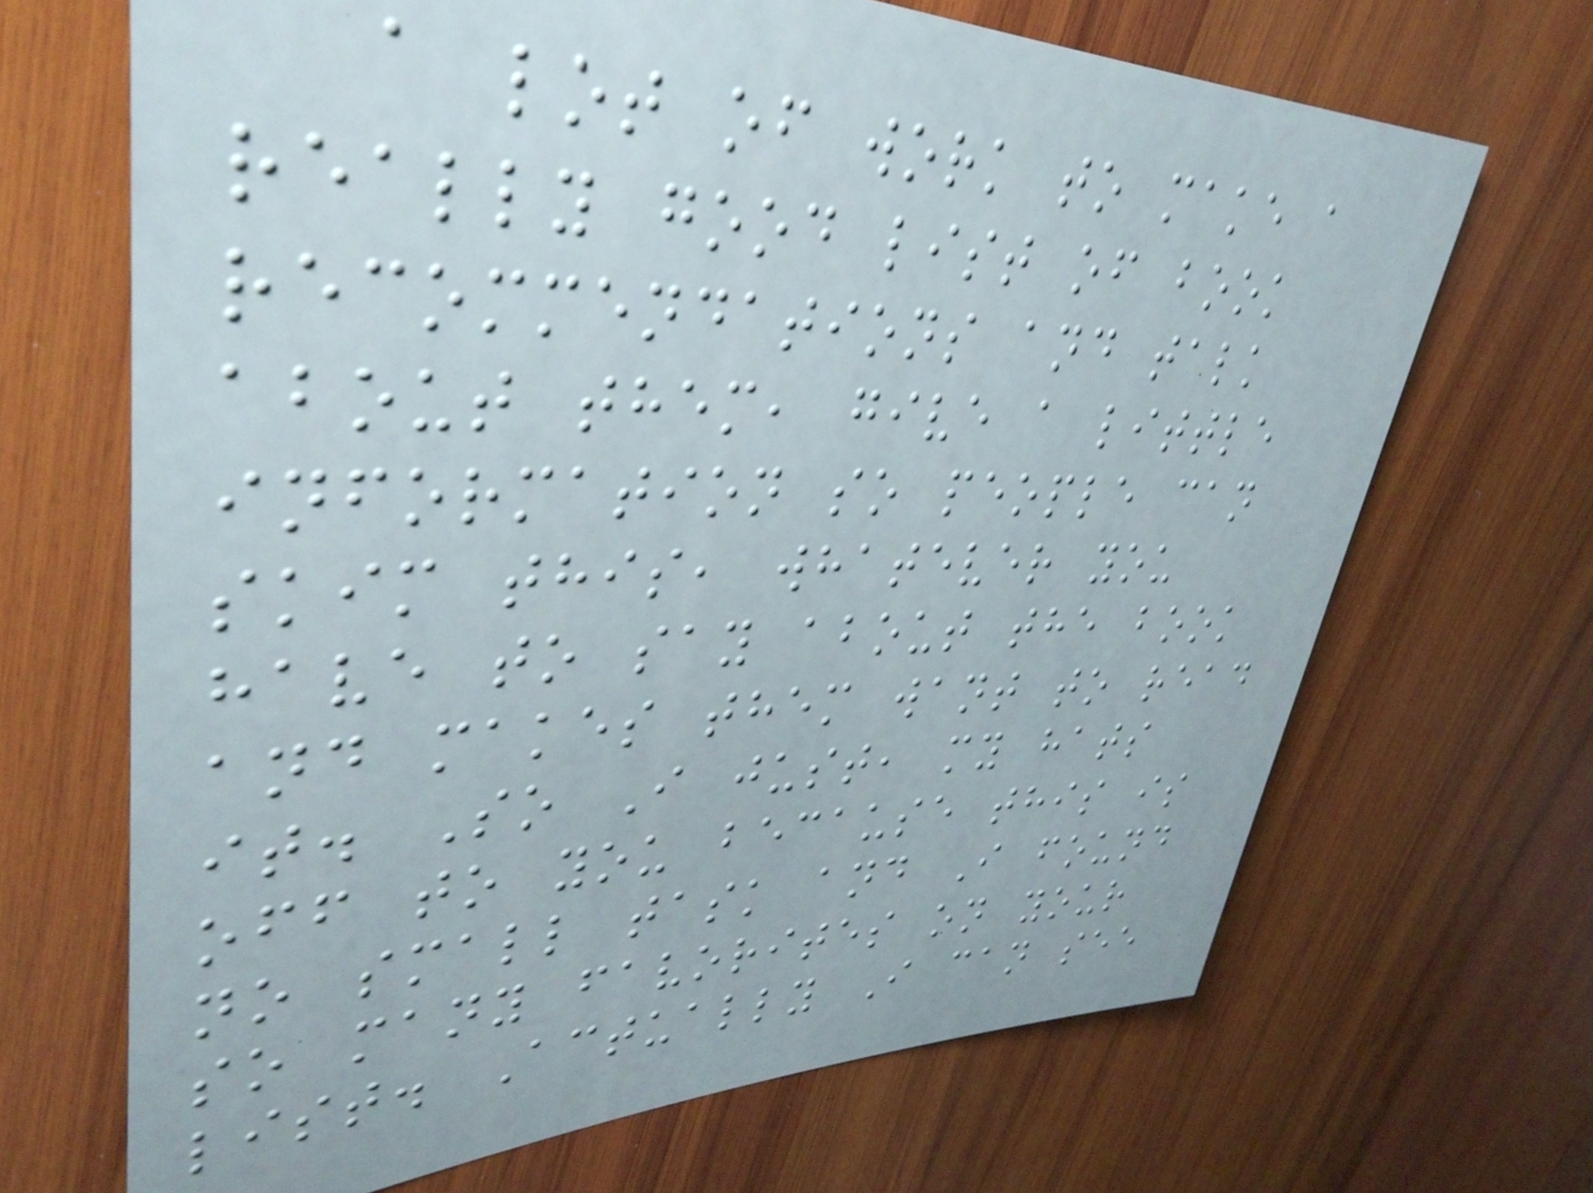a lot of work to make a
really good list of book
recommendations and talk
about them, give a little
information so people can
skim this, whatever you
have to say about the book
and makes them want to read
it. So I just, my hats
off to you because this is
no small task and I found
so many favorites on your
list. Actually I can see
